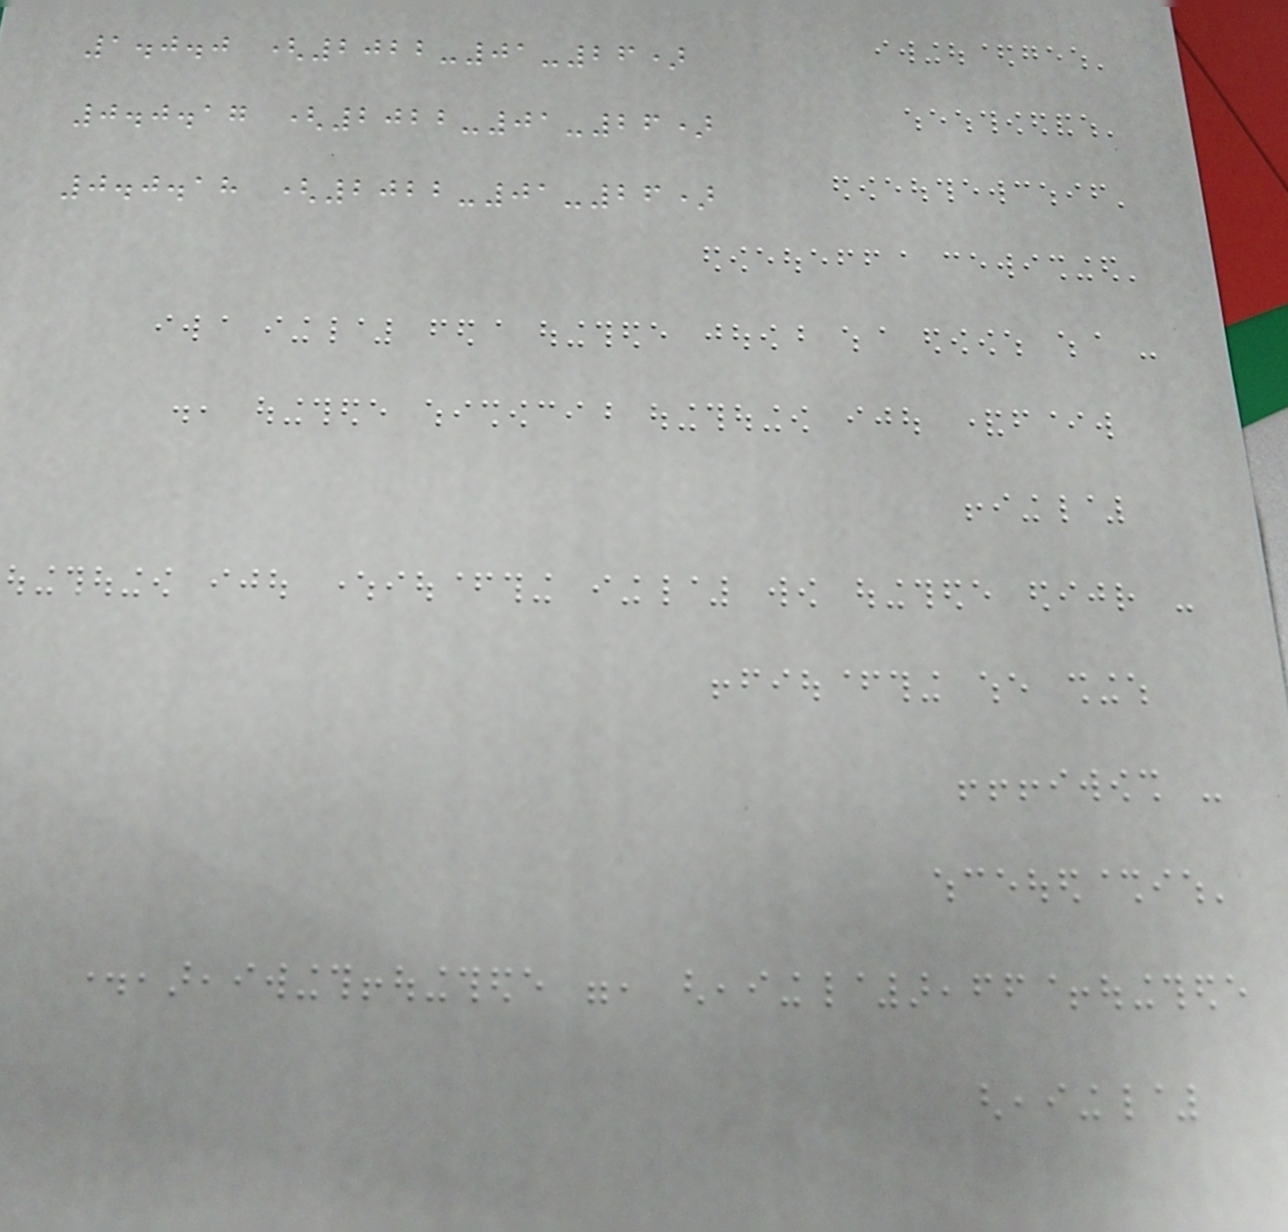1.0.0 (2022-01-26)
0.0.17 (2022-01-26)
0.0.18 (2022-01-26)
